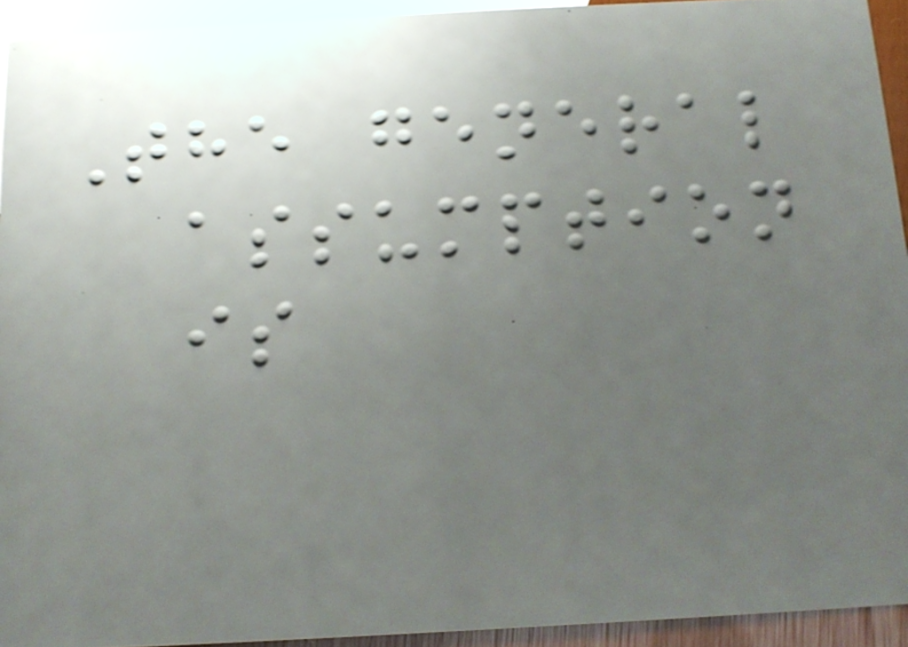The general
assumption
is
